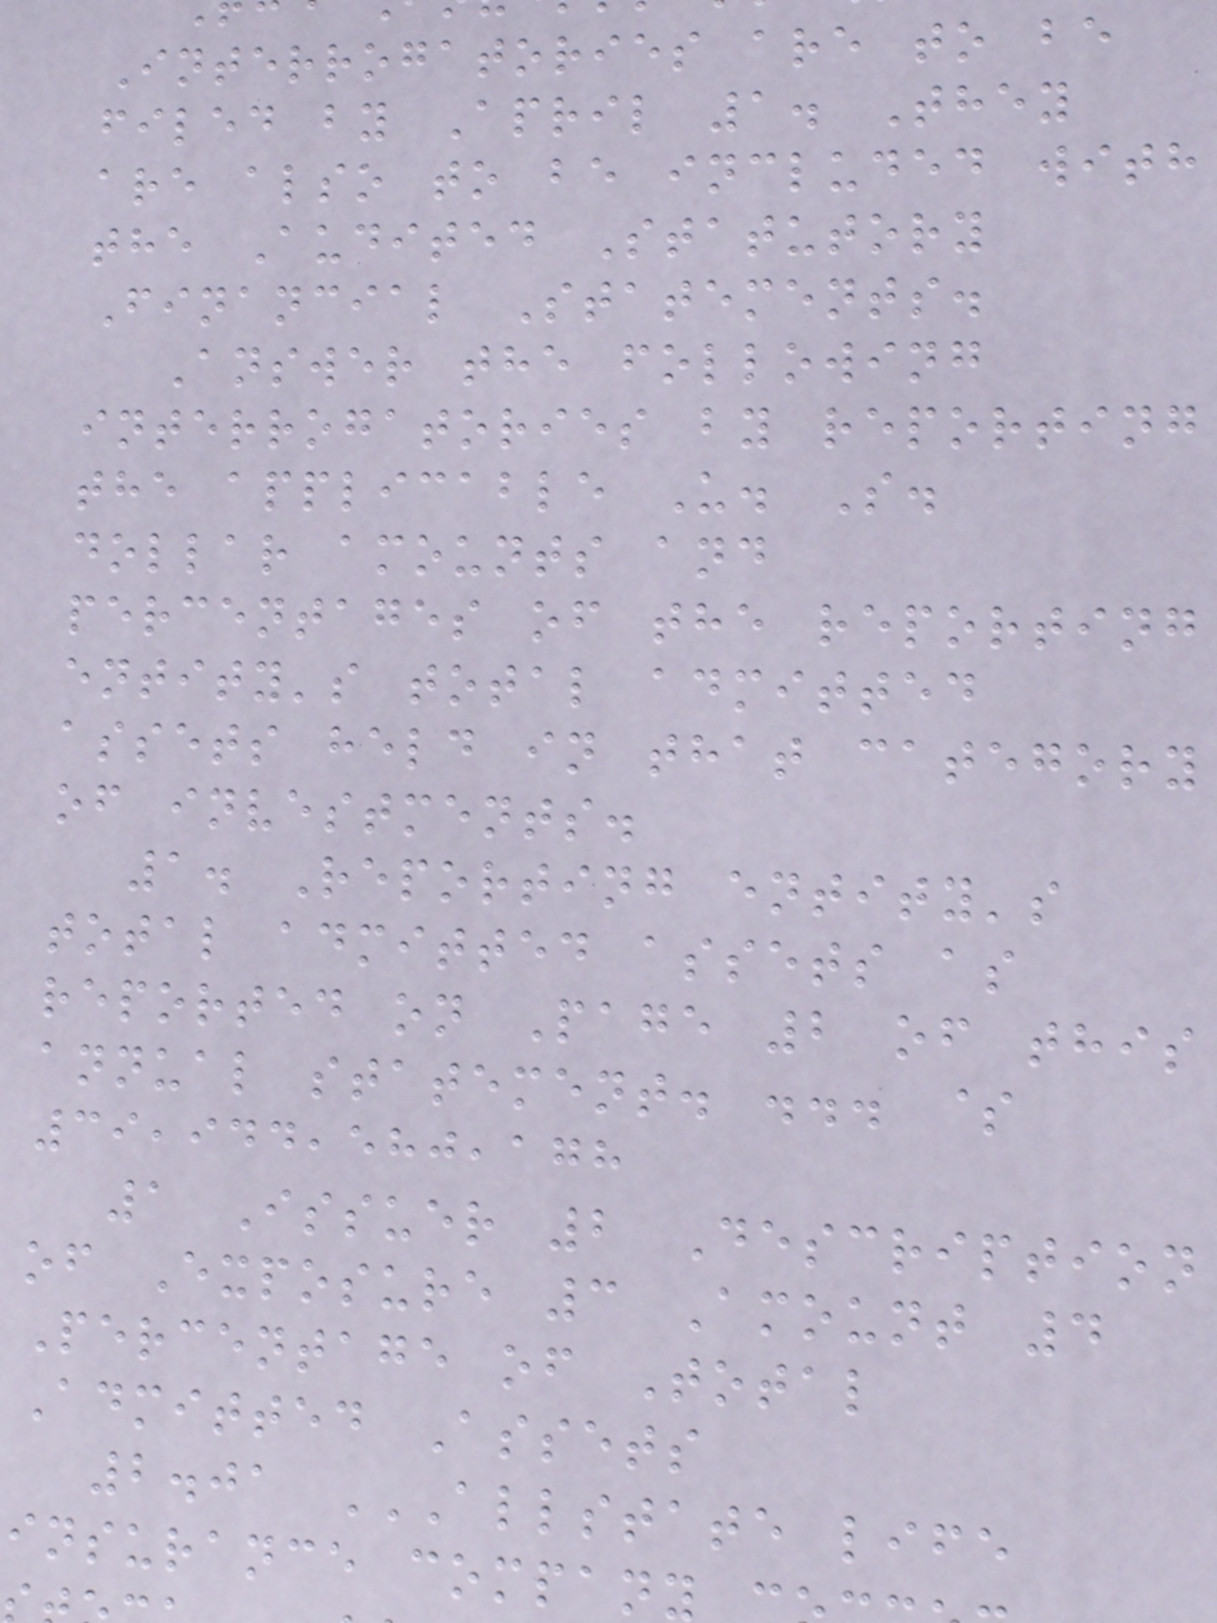Interrogatories are to be
filed by April 1. They
are also to be included with
the Audited Statutory
Financial Statements.
Answer the following
interrogatories by reporting
the applicable U. S.
dollar amounts and
percentages of the reporting
entity's total admitted
assets held in that category
of investments.
1. Reporting entity's
total admitted assets as
reported on Page 2 of this
annual statement. ... $
39,944,580,178
1 Issuer 2 Description
of Exposure 3 Amount 4
Percentage of Total
Admitted Assets
2.01 ALLSTATE LIFE
insurance company
